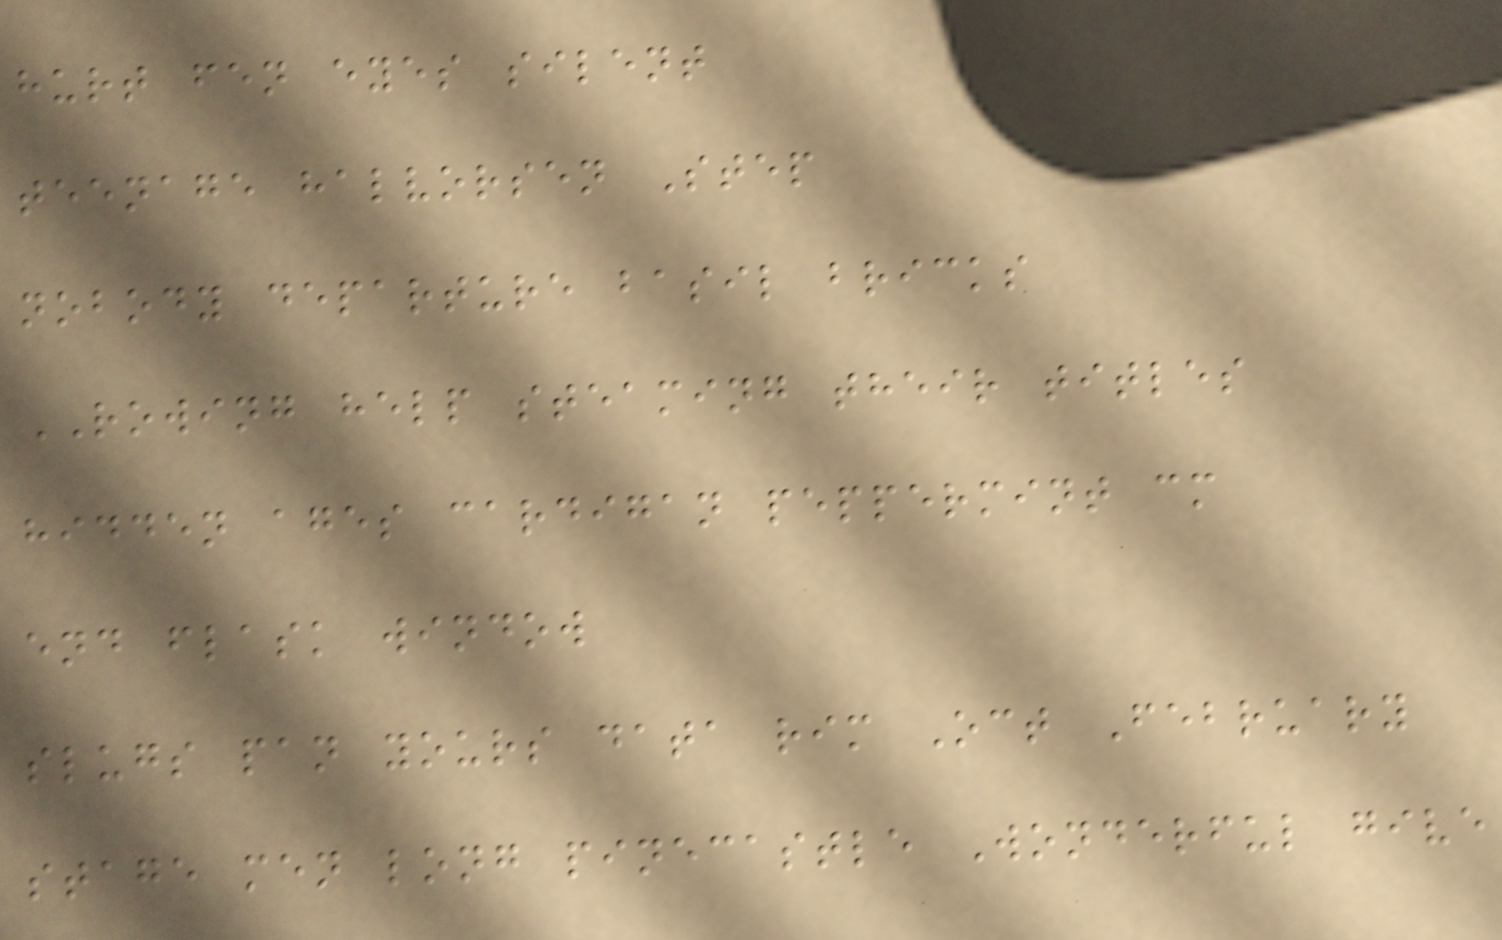hurt fen eyes silent
teenage halvorsen Step
nobody departure basil bricks
ROWING help steaming their titles
hidden ages cardigan peppermint cm
end flask window
slugs pan yours data rim Oct February
stage men long pinecastle Wonderful give
